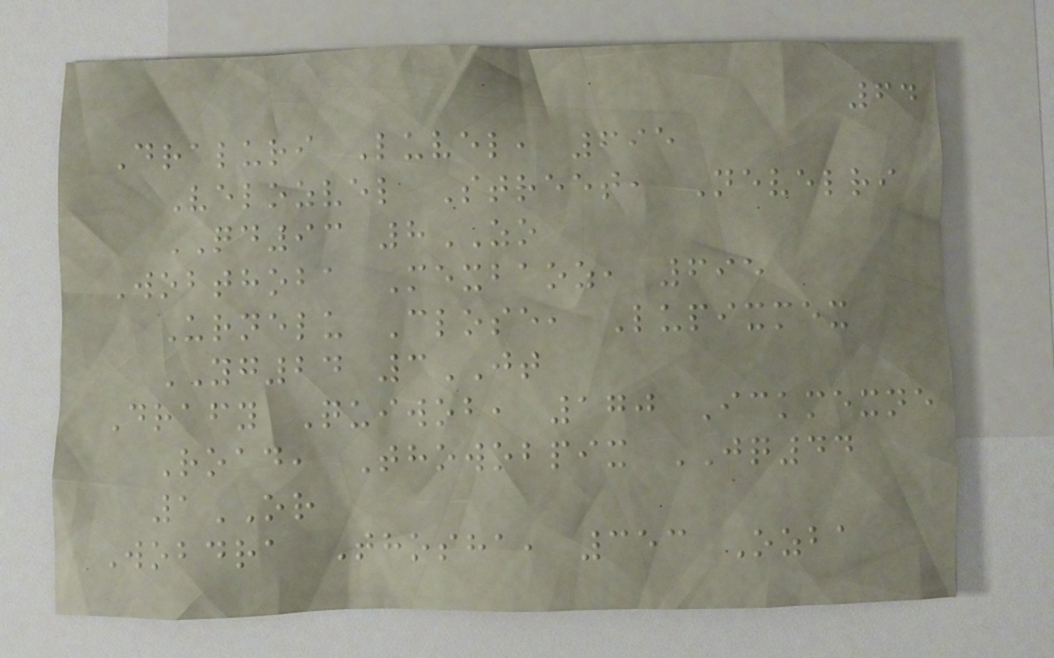64
Draluri Luvel, 695
Velozvel Street, Nevelri
QD93 8ZO
Wobthoba Mexbaoz, 695
Urnelu Close, Lupixmex
YG24 3JT
Drafy Quiwob, 170 Ickmexne
Road, Thowobpix JQ44
1OR
Wobdra Thosha, 353 Ozba
